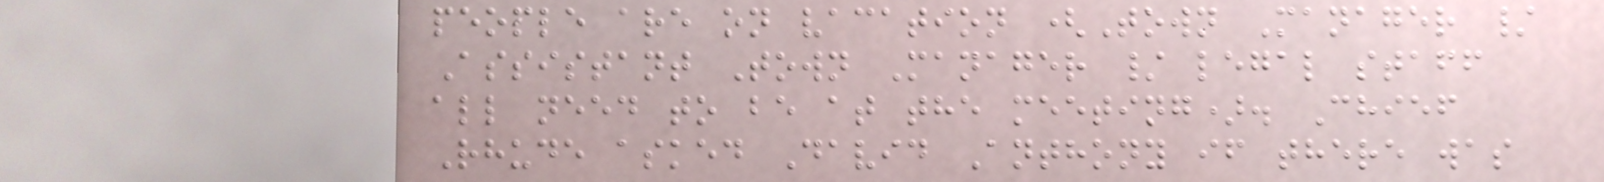people are on vacation (Town Manager /
Assistant Town Manager / legal staff
all need to be at the meeting). Chief
Rhude asked David Anthony if there was
